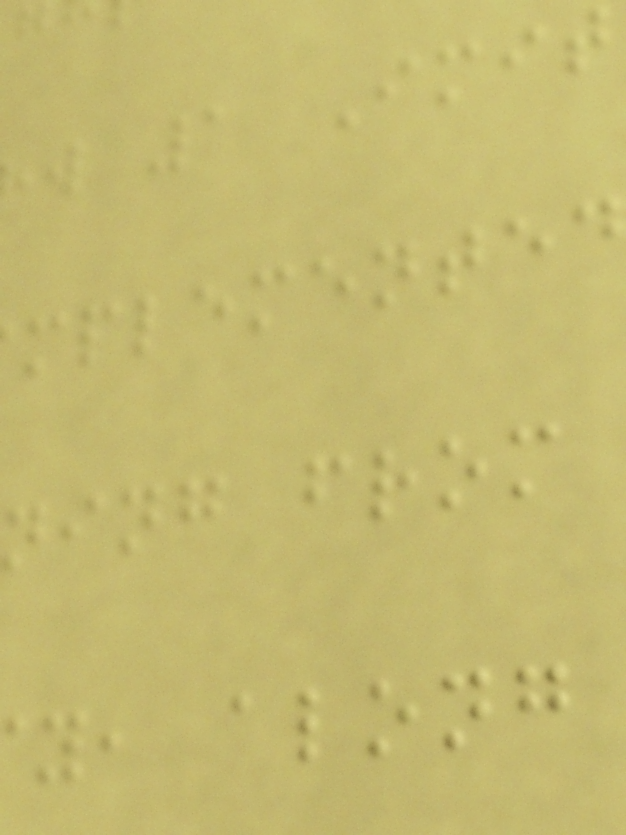w 1 Imit
mplemented
ning from
y, along
